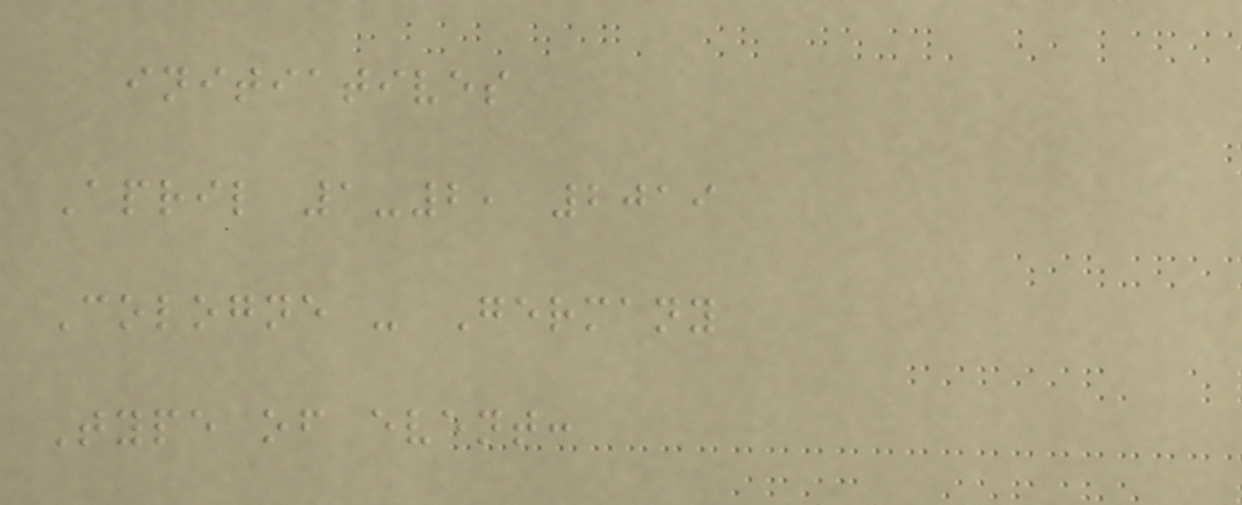initiatives
April 1-2, 2019
Cologne - Germany
Type of event:
